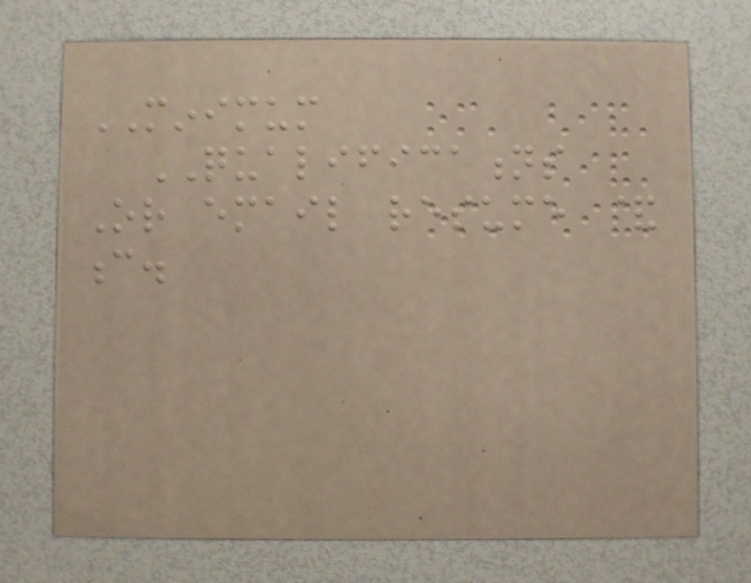MINIMUM
QUALIFICATIONS
Or email resume &
c.
